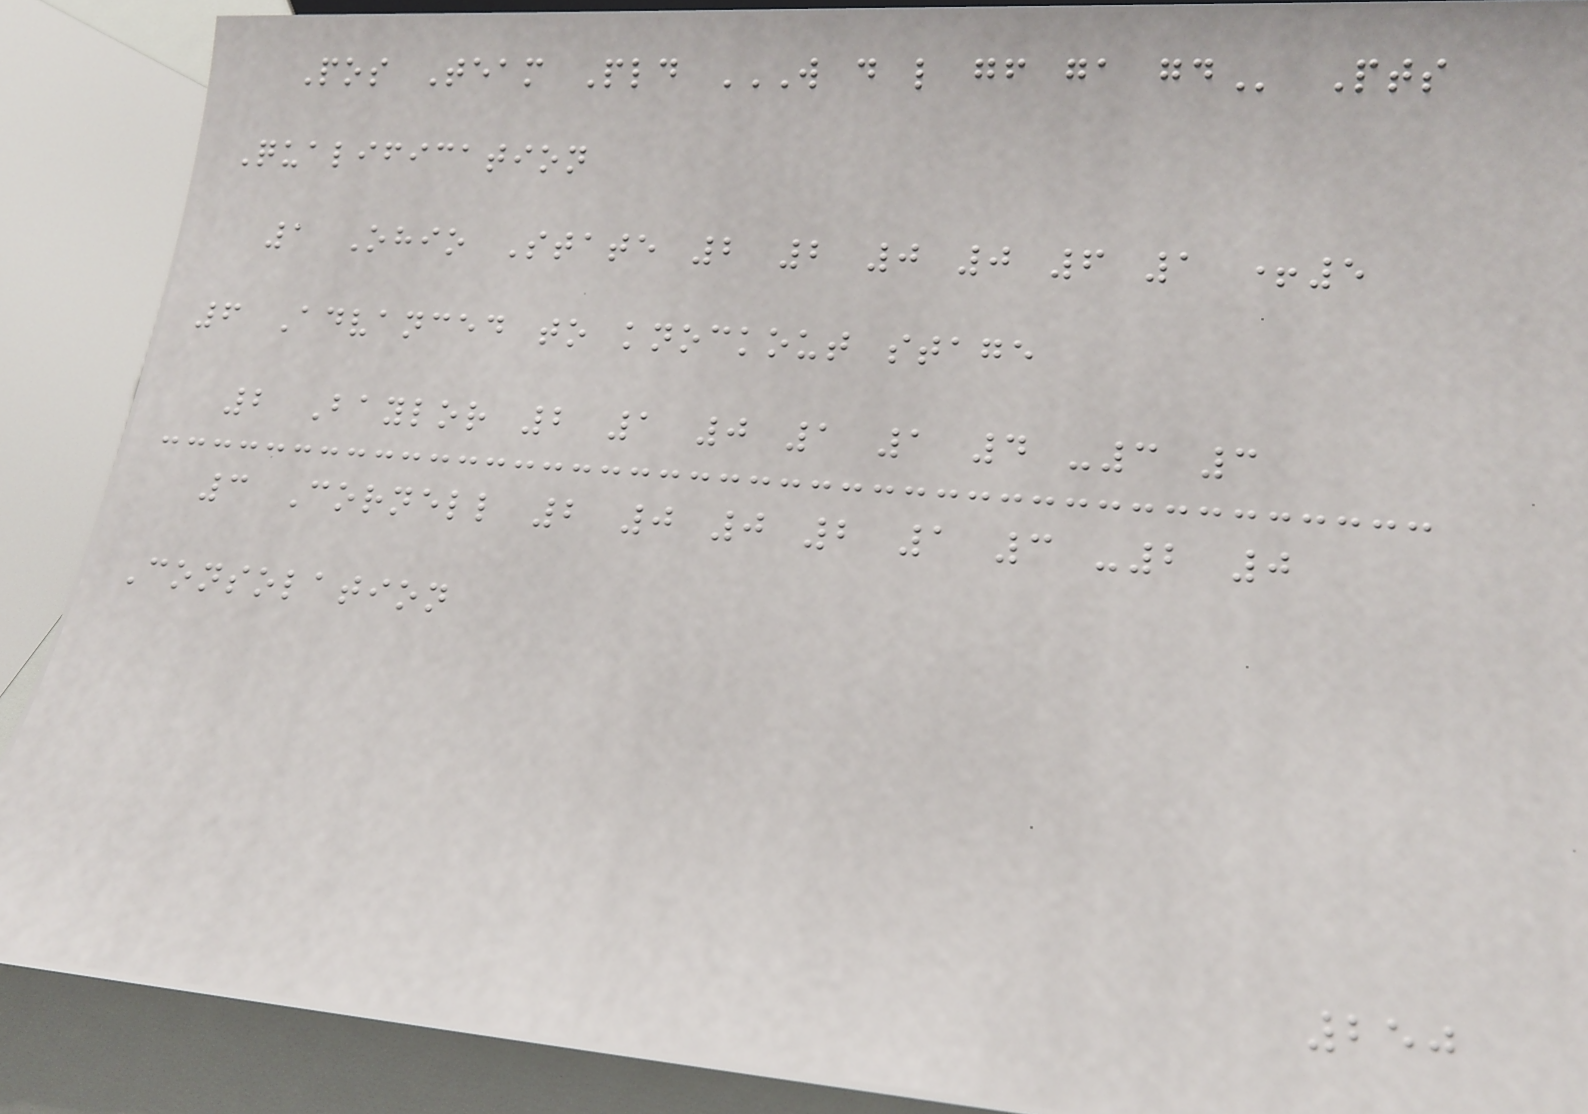Pos Team Pld W D L GF GA GD Pts
Qualification
1 Ohio State 2 2 0 0 6 1 +5
6 Advanced to knockout stage
2 Baylor 2 1 0 1 1 4 -3 3
3 Cornell 2 0 0 2 1 3 -2 0
Consolation
250
